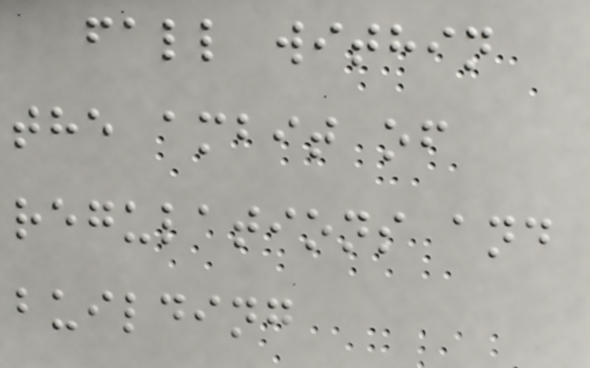fall within
the ambit of
regulations and
building
